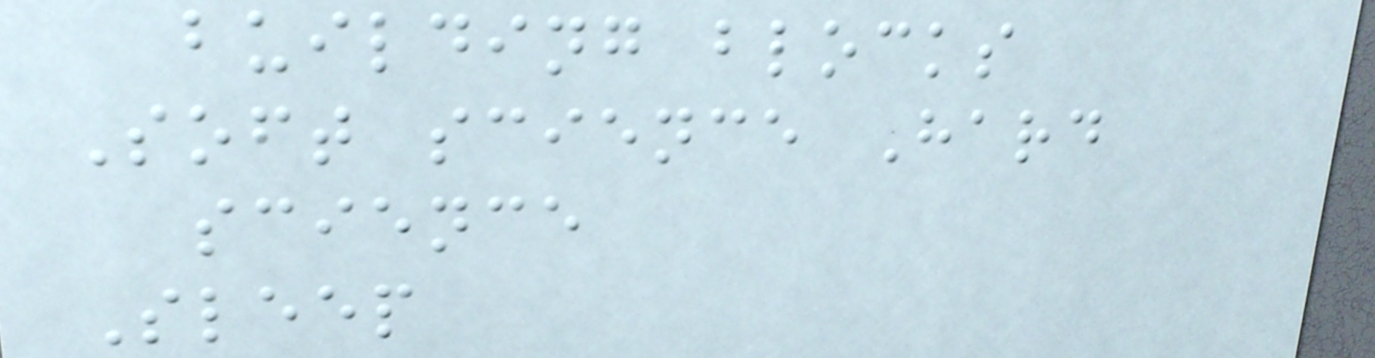building blocks
Soft science Hard
science
Sleep
